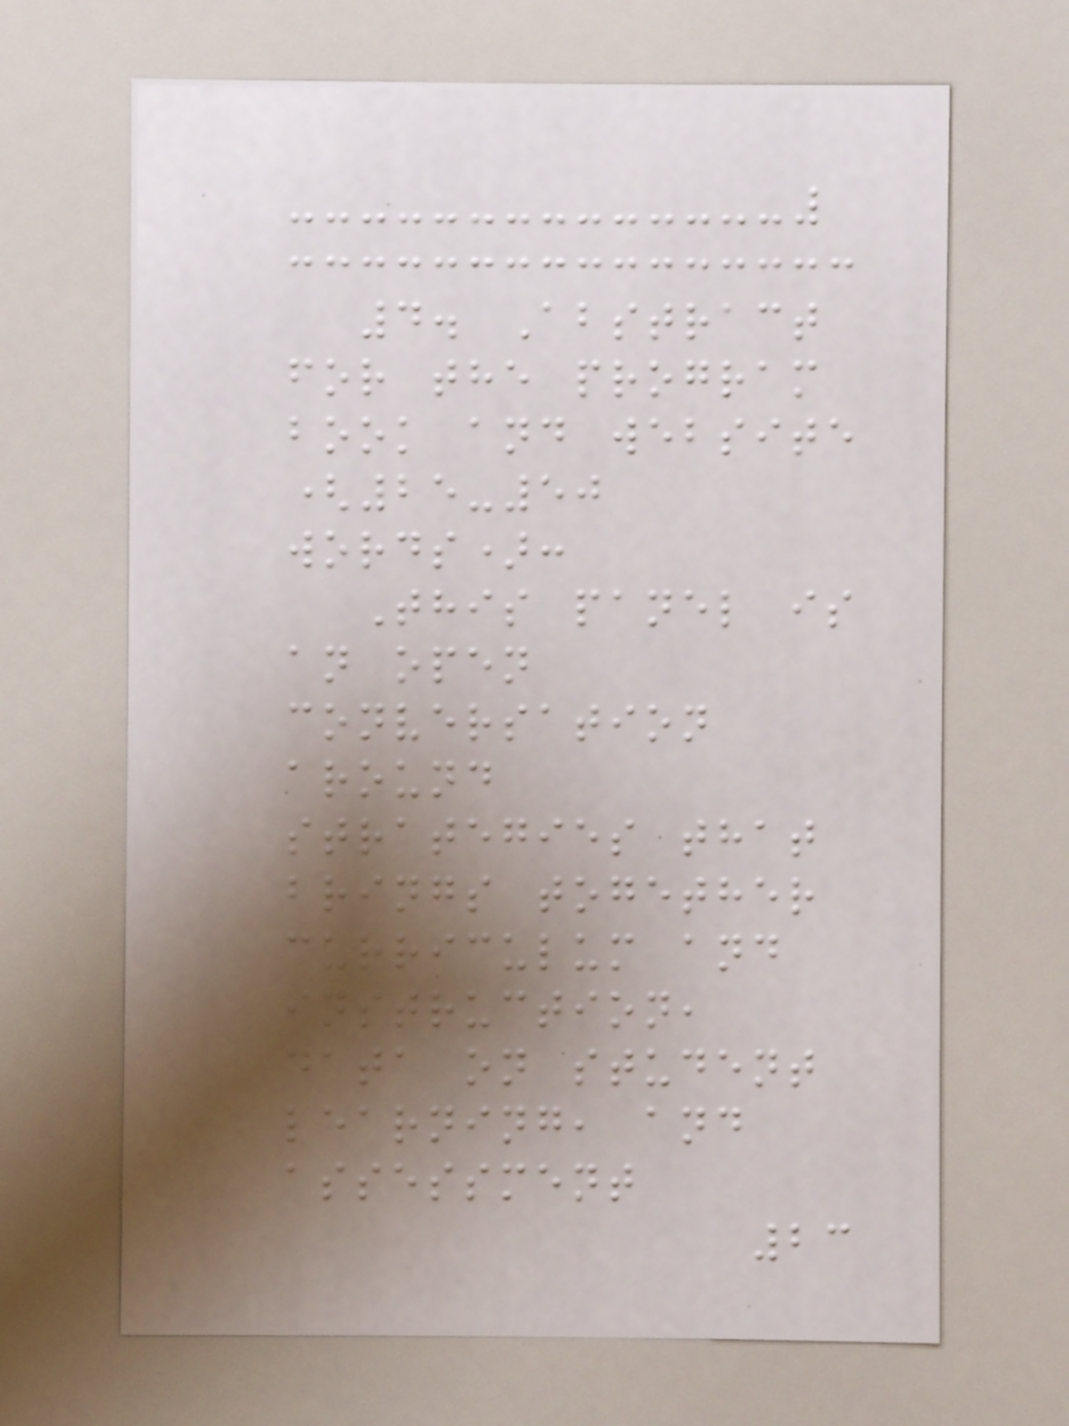4. Abstract
for the program
book and website
(25-50
words):
This panel is
an open
conversation
around
strategies that
brings together
curriculum and
instruction,
data on student
learning, and
assessment
23
